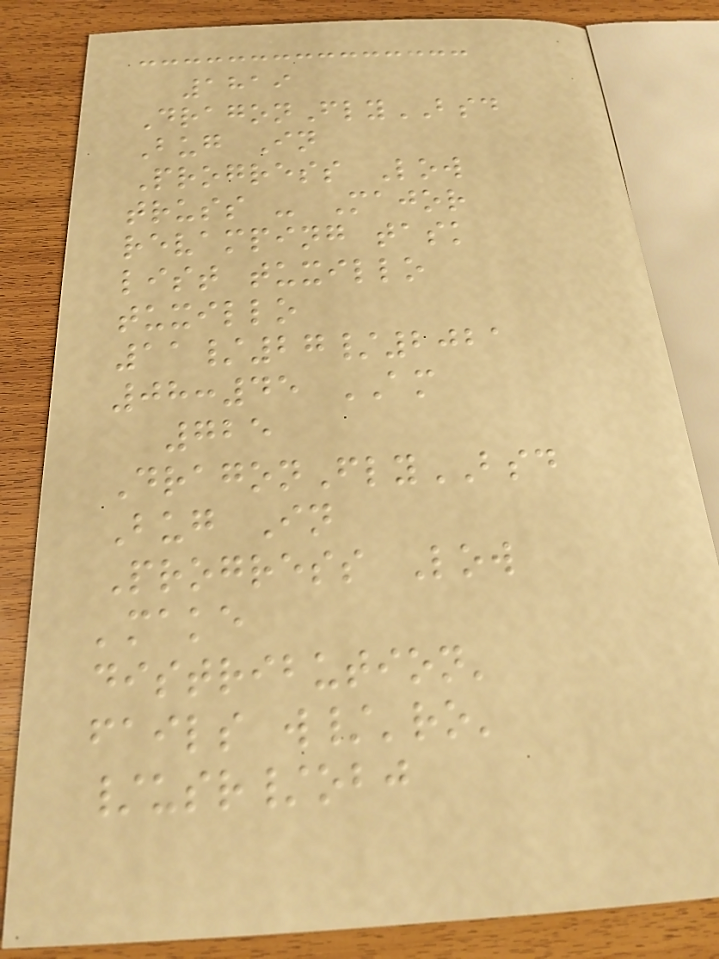1819
DragonFlyBSD
Bug In
Progress Low
truss - Major
revamping task
list tuxillo
tuxillo
11/27/2021
08:45 AM
725
DragonFlyBSD
Bug In
Progress Low
'make
distribution'
fails w/'ro'
/usr/obj
